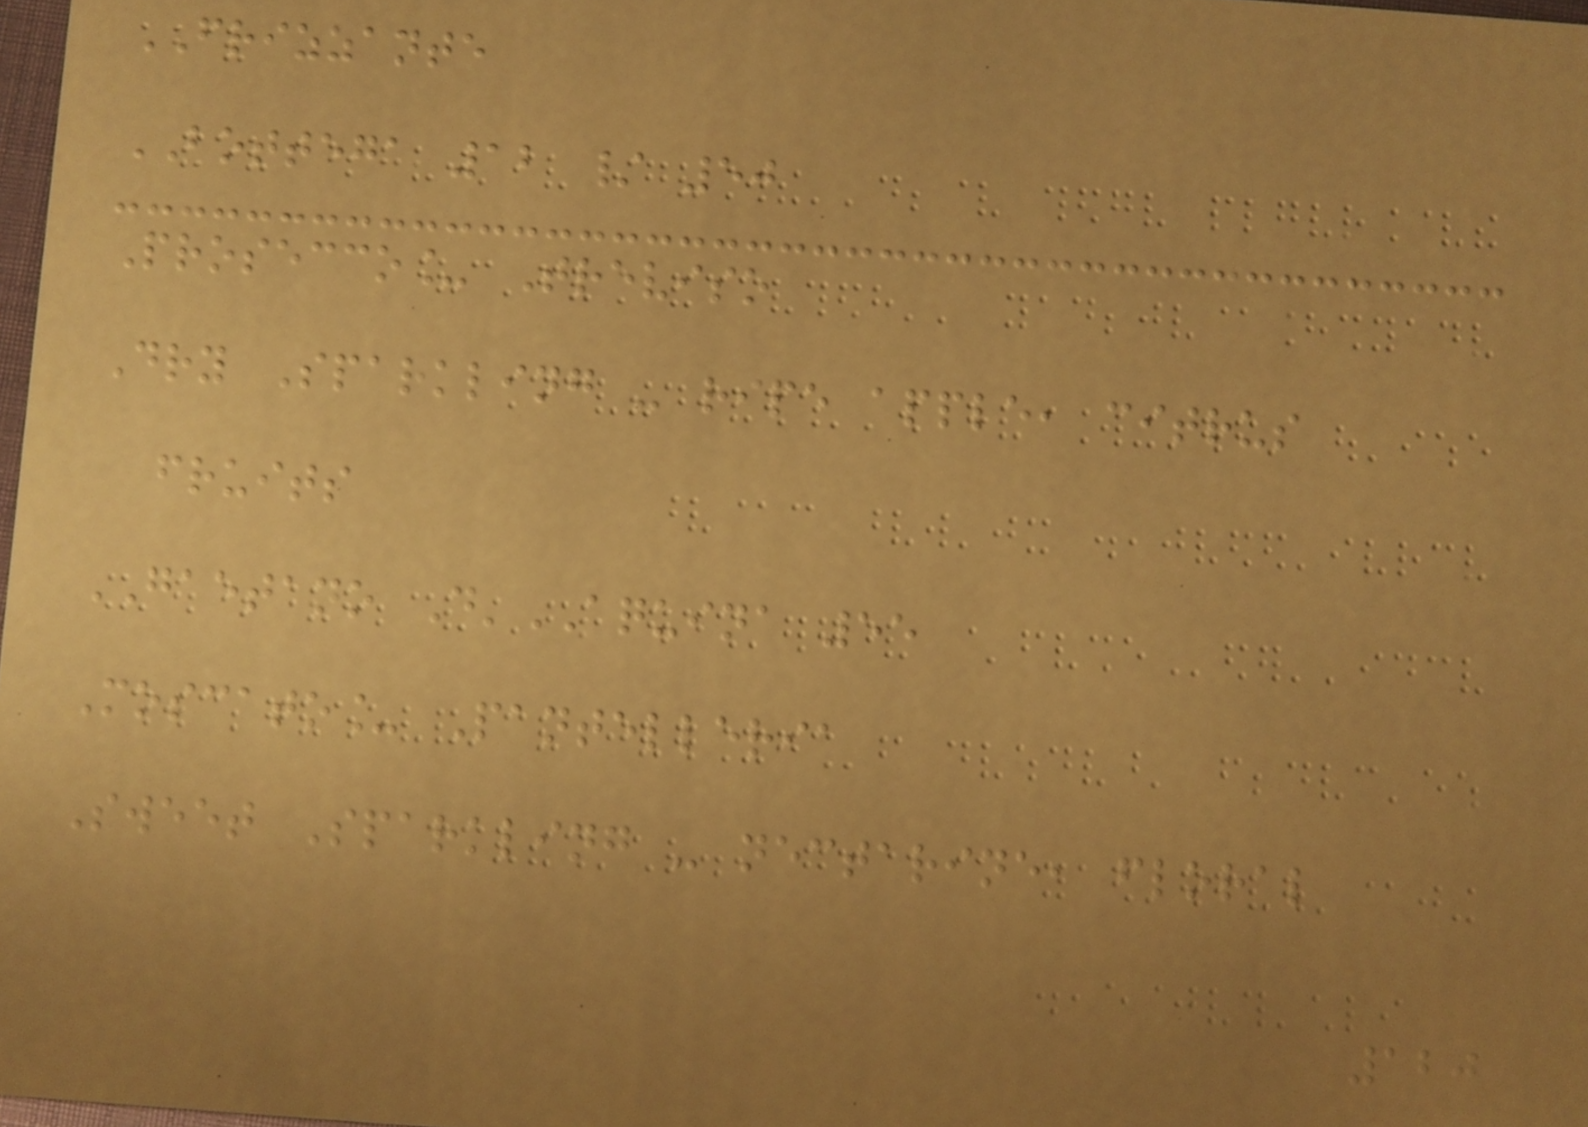FRIZZANTE
BOTTEGA 12 / 50
Prosecco_ Treviso
Dry Sparkling - ripe apple, citrus
fruits
GAETANO D'AQUINA 55
Moscato_ Pantelleria
Sweet Sparkling - nectarine, floral
120
